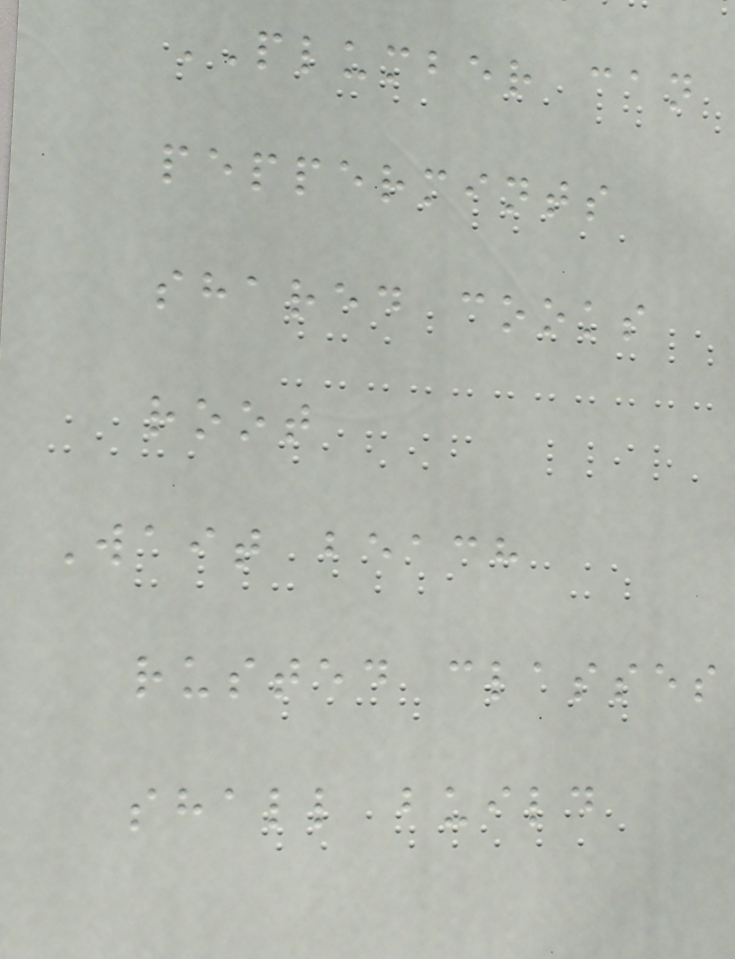PLUMBER can
peppermints
shared cooks
root
Wait beach
rusted classes
shall build
